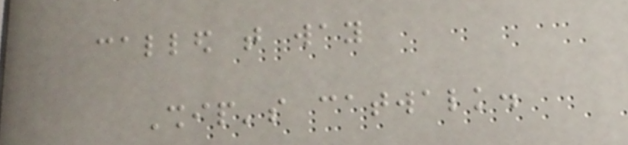called that way
Ship's catwalk.
